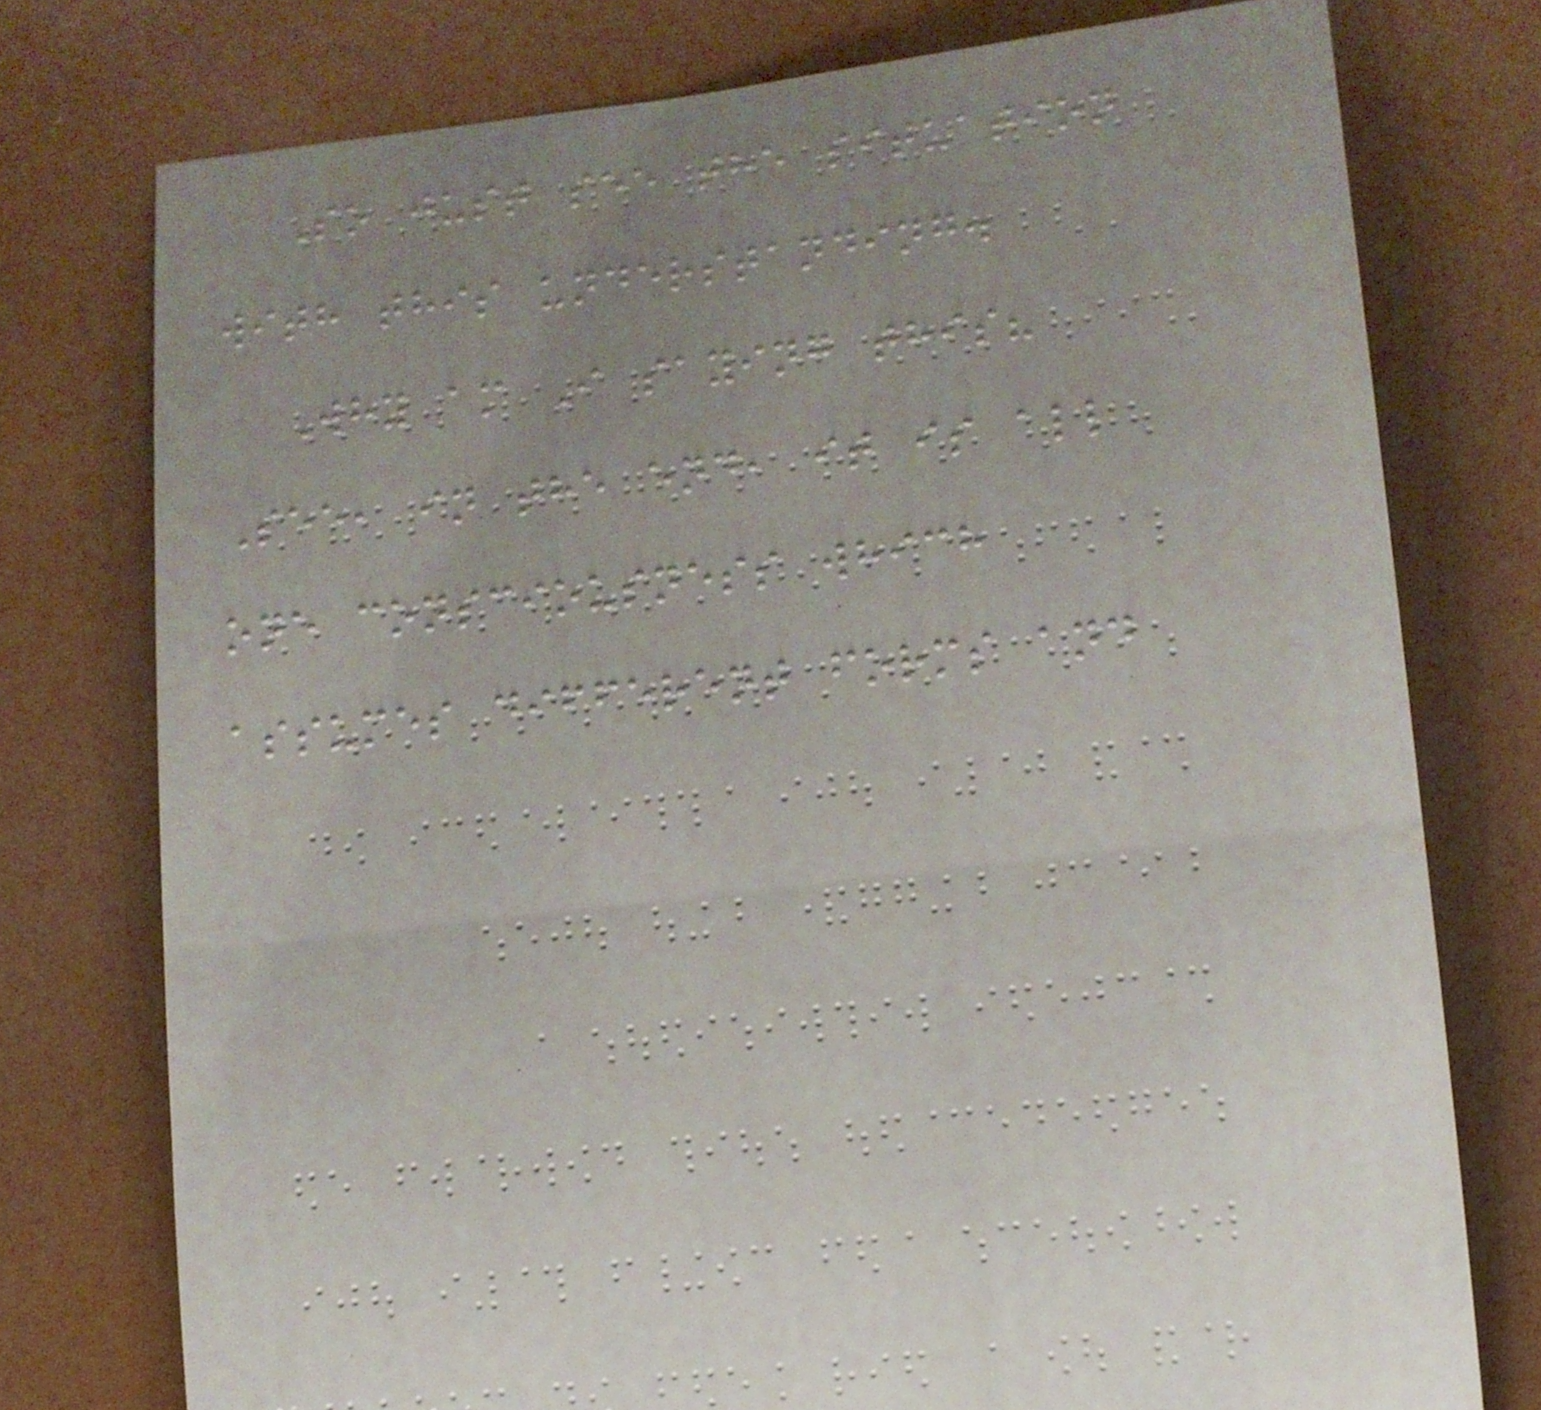So just see the situation
with this understanding.
Why am I saying this?
See, in the end, it is all
one consciousness which
assumes different forms and
